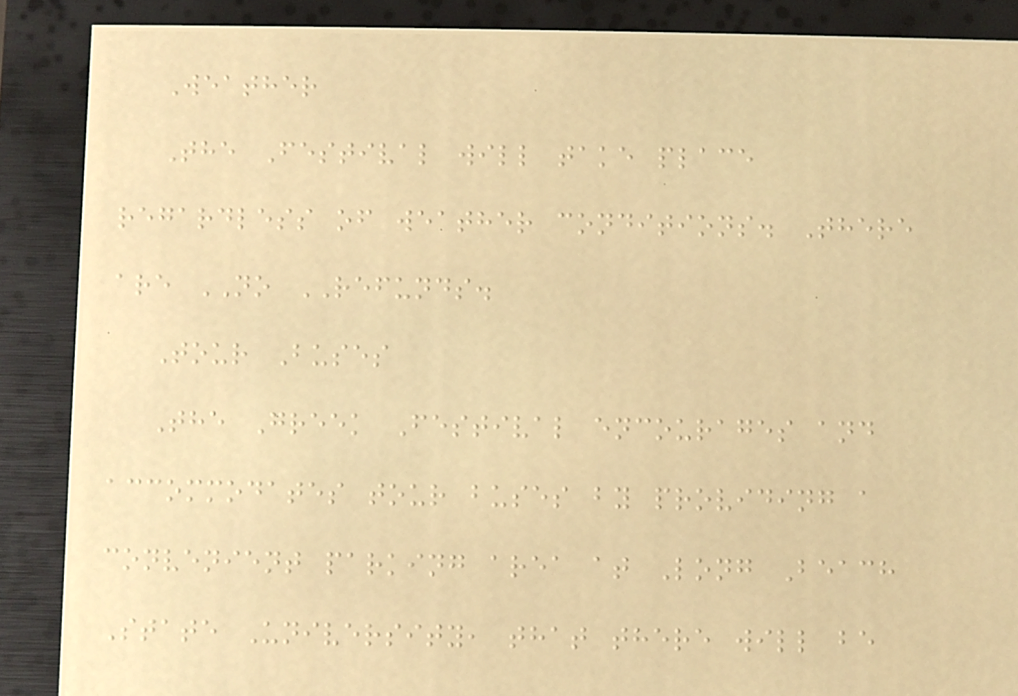Weather
The Festival will take place
regardless of weather conditions. There
are NO REFUNDS.
Tour Buses
The Greek Festival encourages and
accommodates tour buses by providing a
convenient parking area at Long Beach
State University, that there will be
